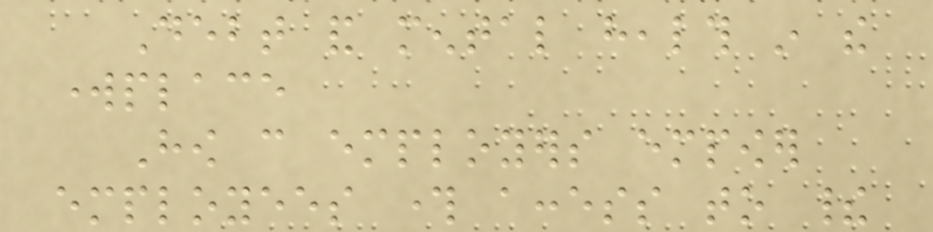Debt and mental health in the
workplace
How can employers empower
employees through access to their
